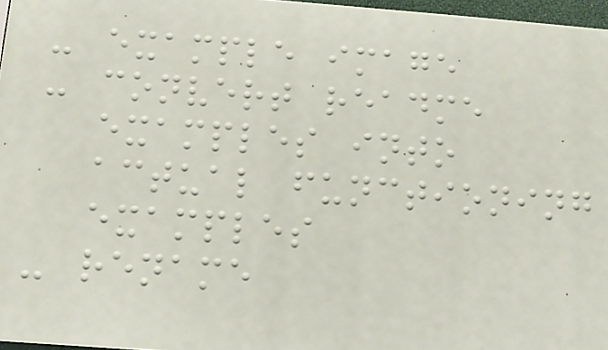- example image
- convert readme
examples into
actual functioning
examples
- rename
